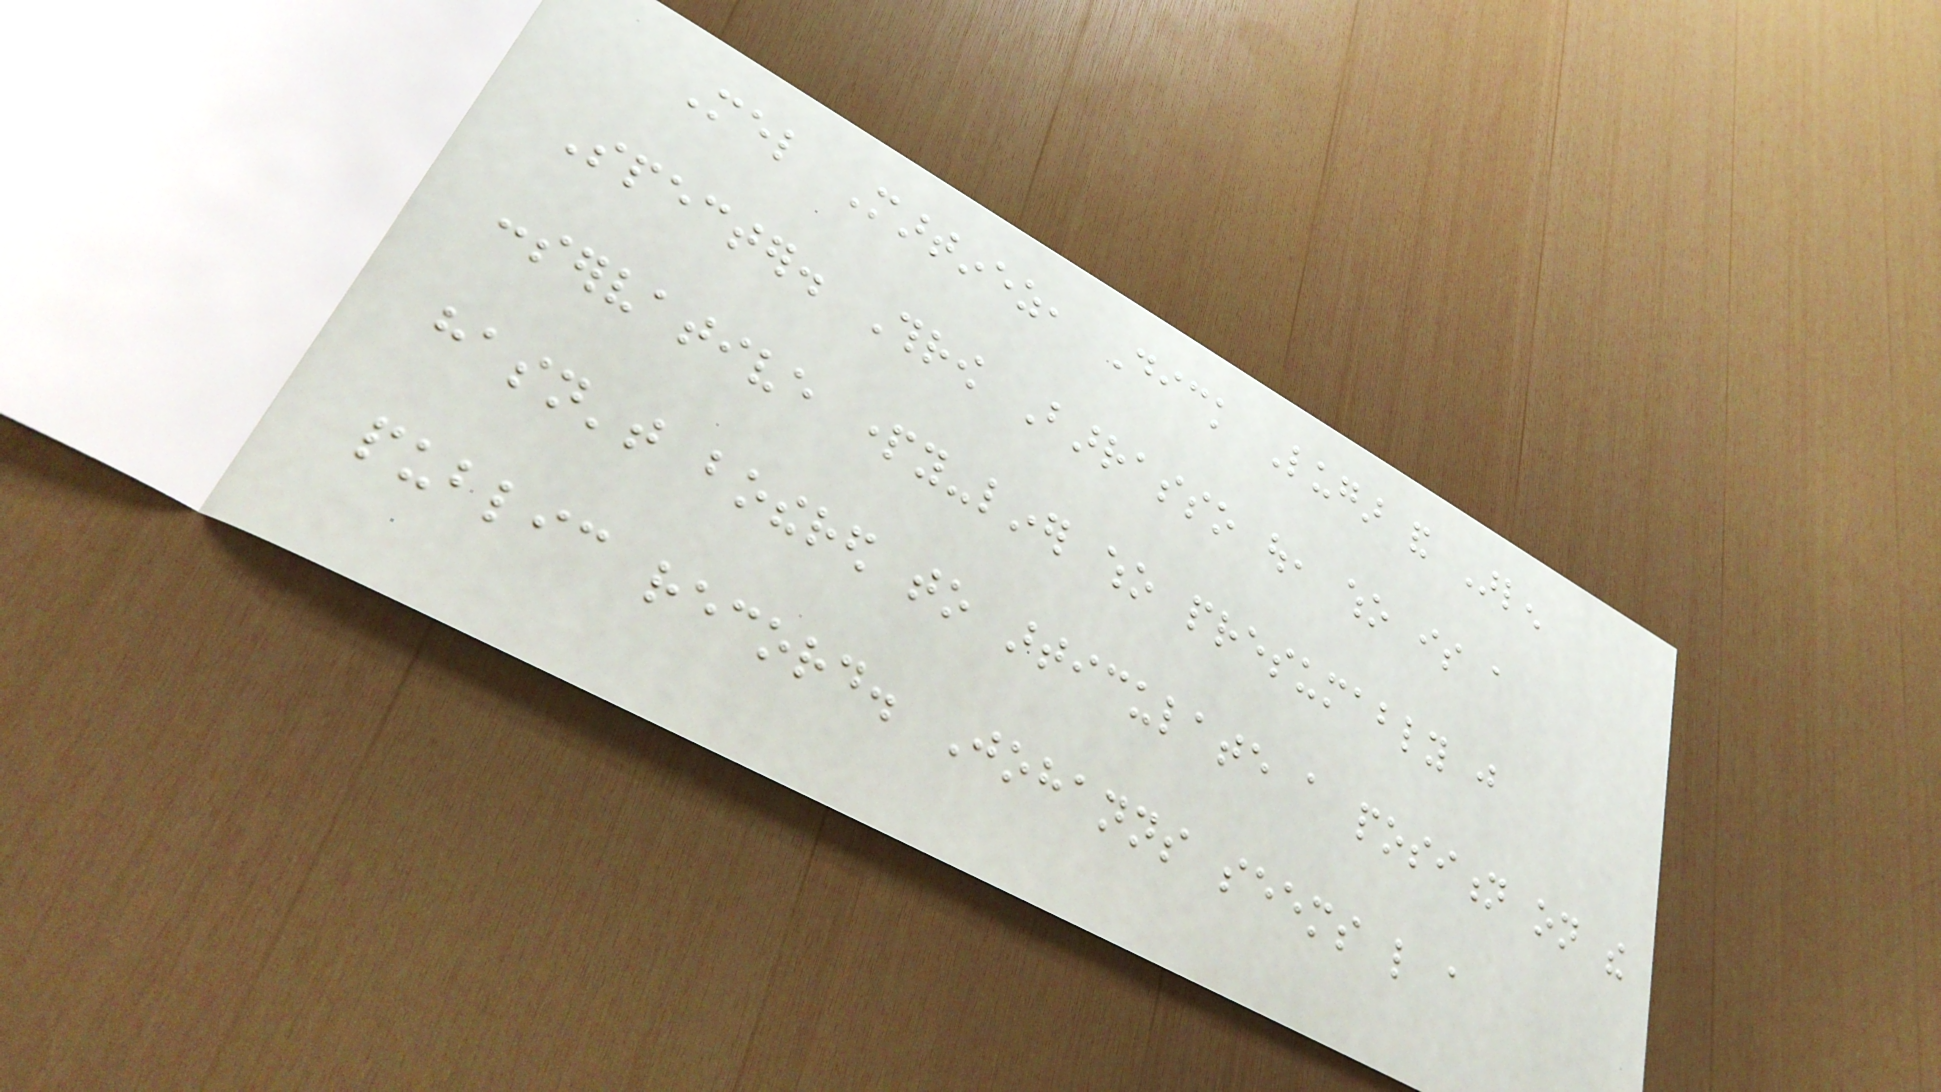Mel Martinez, Dick Lugar and Arlen
Specter. Throw Barrasso out, who is a
conservative party-liner who presumably just
hasn't bothered to articulate a position on the
public record. Johanns seems like a
